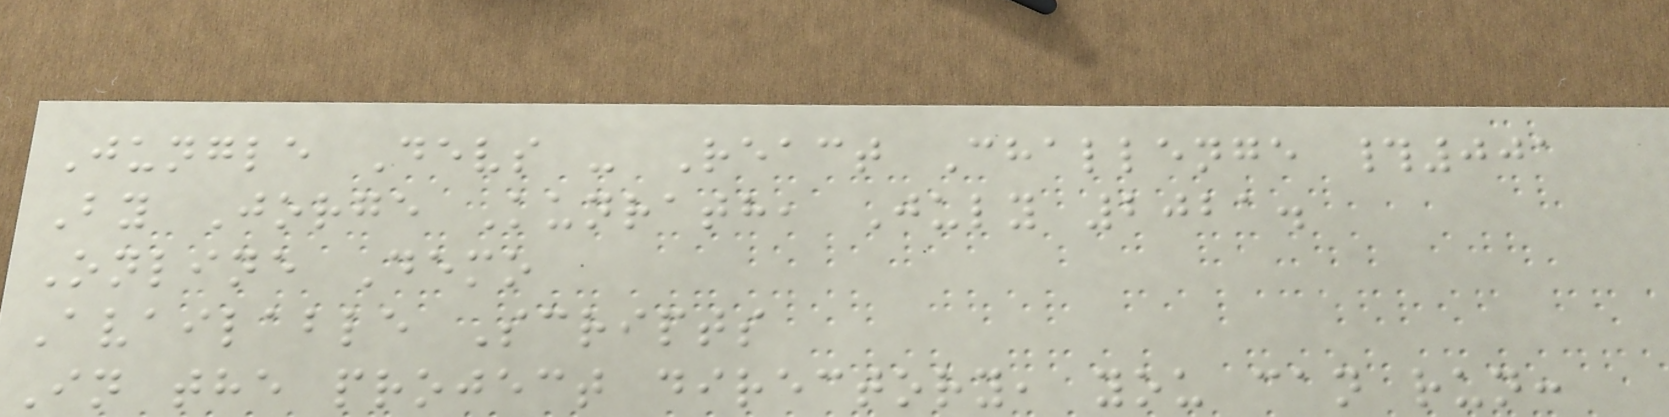Jungle Devs - React Challenge #001
By Jorge Kunrath, July 2021.
Online Demo
Available Scripts
In the project directory, you can run:
